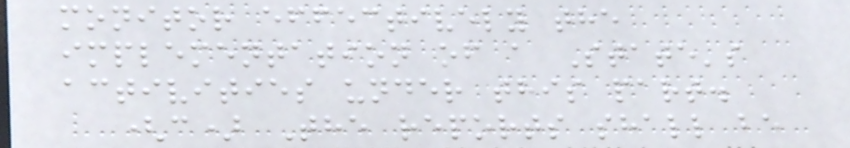monitor effectively the
implementation of a State's
activities under this part.
(c) The reports shall be
